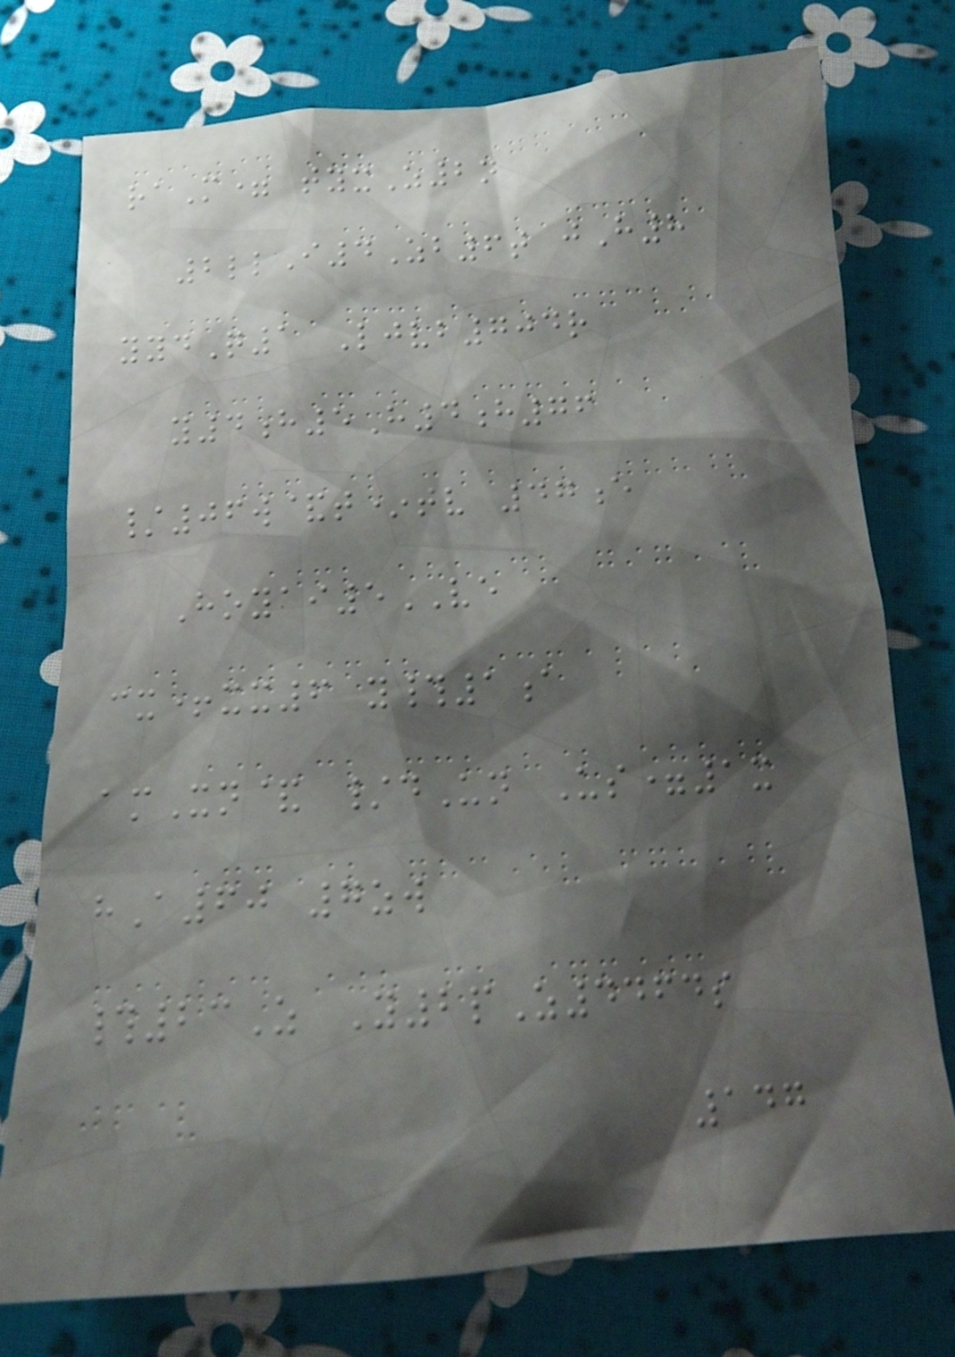raM= tyxZ2n
2llI4Zb6t jH8
yydQ1 Ljvb704r
y4h5H4h76
/06w&t*tv 47e
Hoyai5VE
cx+xx6 y#1a
amXn& /dUn Us=1x
hA60 7zw
#23Z Y2pZ4464s
147
